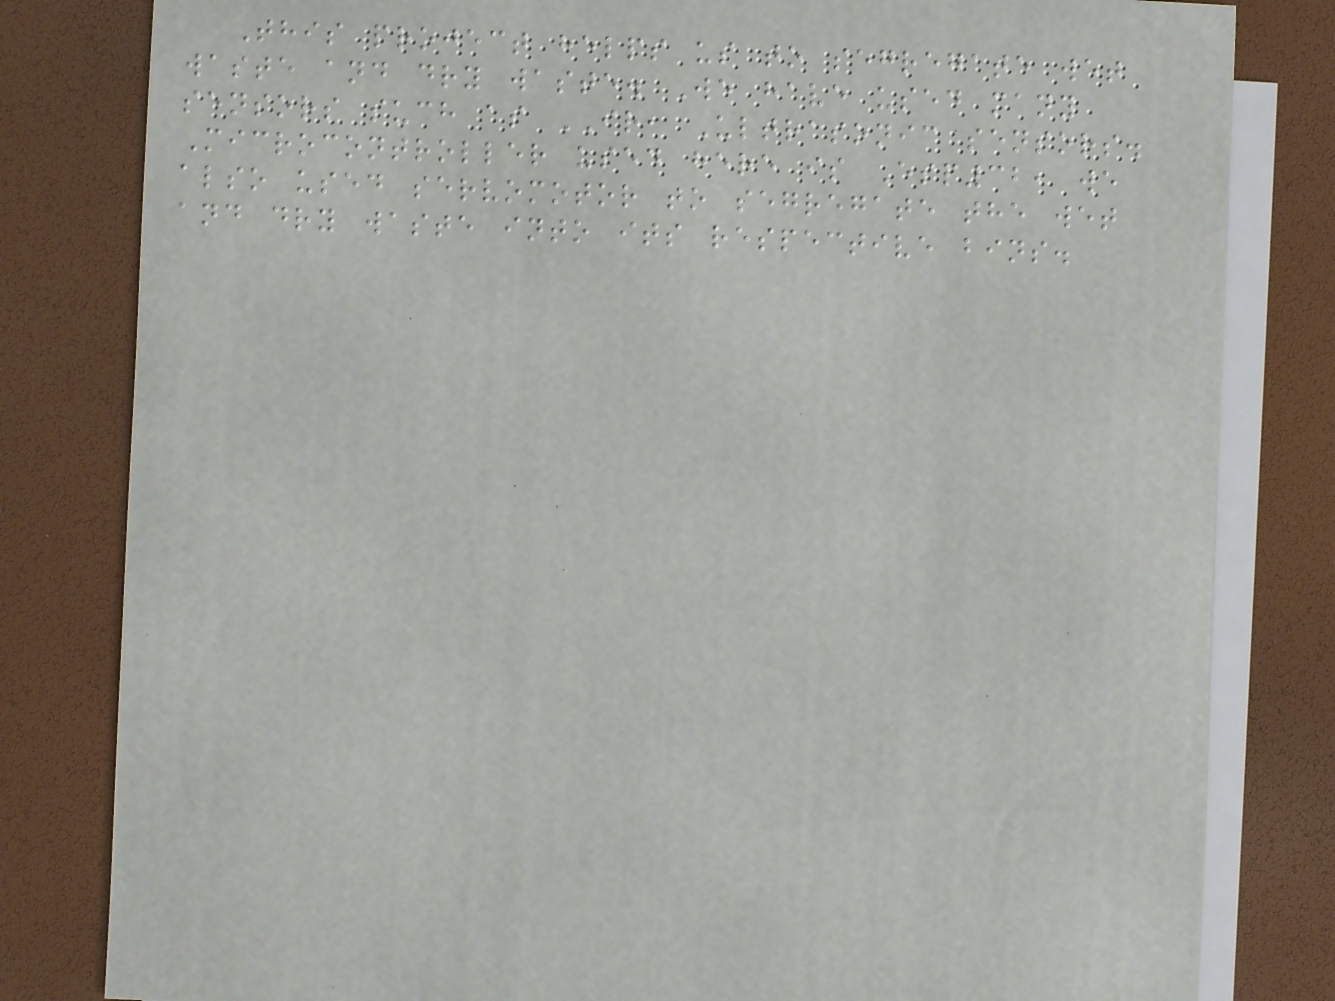This project helps us to segregate wet
waste and dry waste. We have used many
sensors such as IR, Ultrasonic sensors.
Microcontroller used here is Esp32, we
also used servomotor to segregate the wet
and dry waste into its respective bins.
